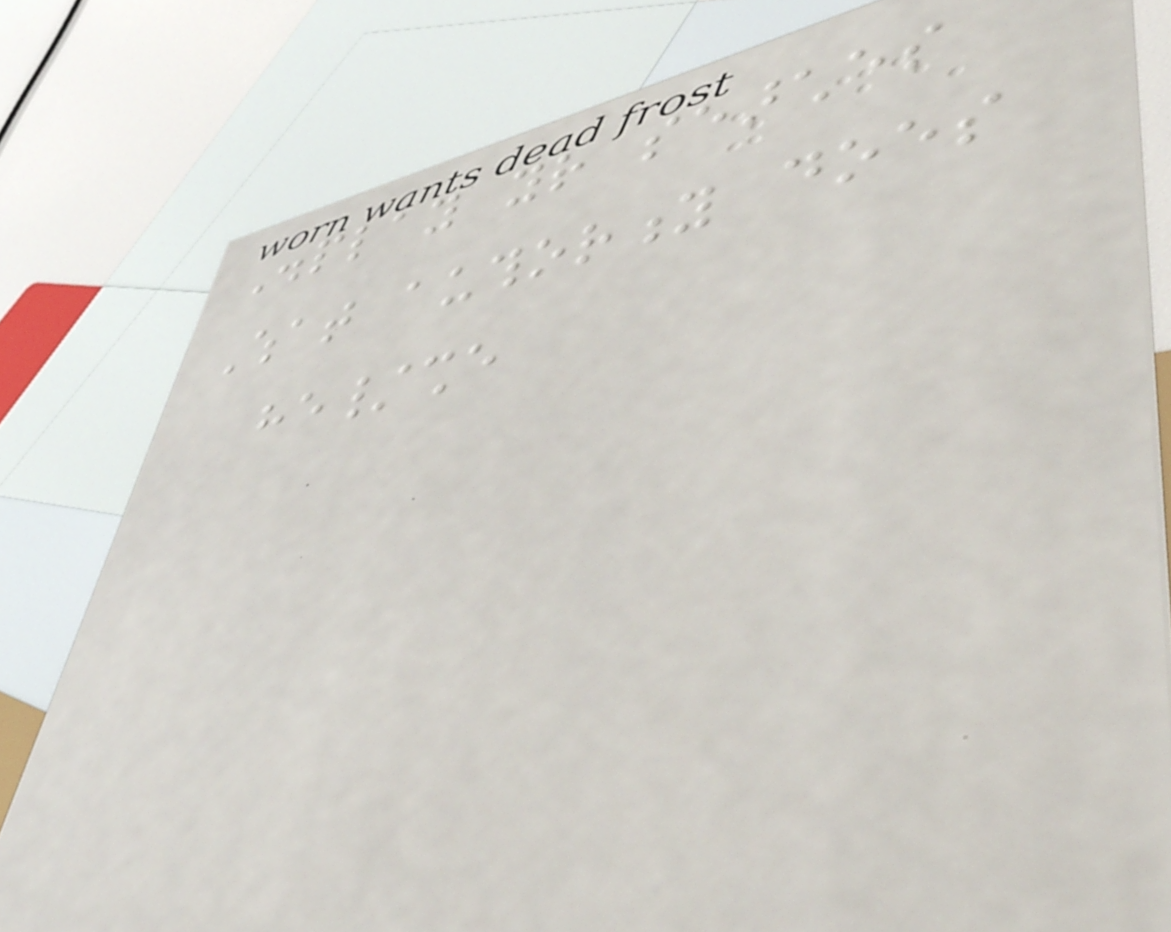Display your searches
What authority does
he/she
